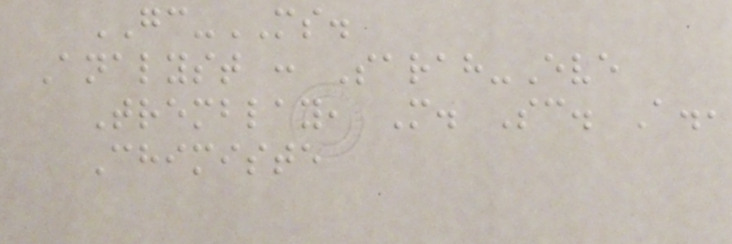GC-MS.
Analyst : Sarah-Eve
Tremblay, M. Sc. A.,
Chimiste
